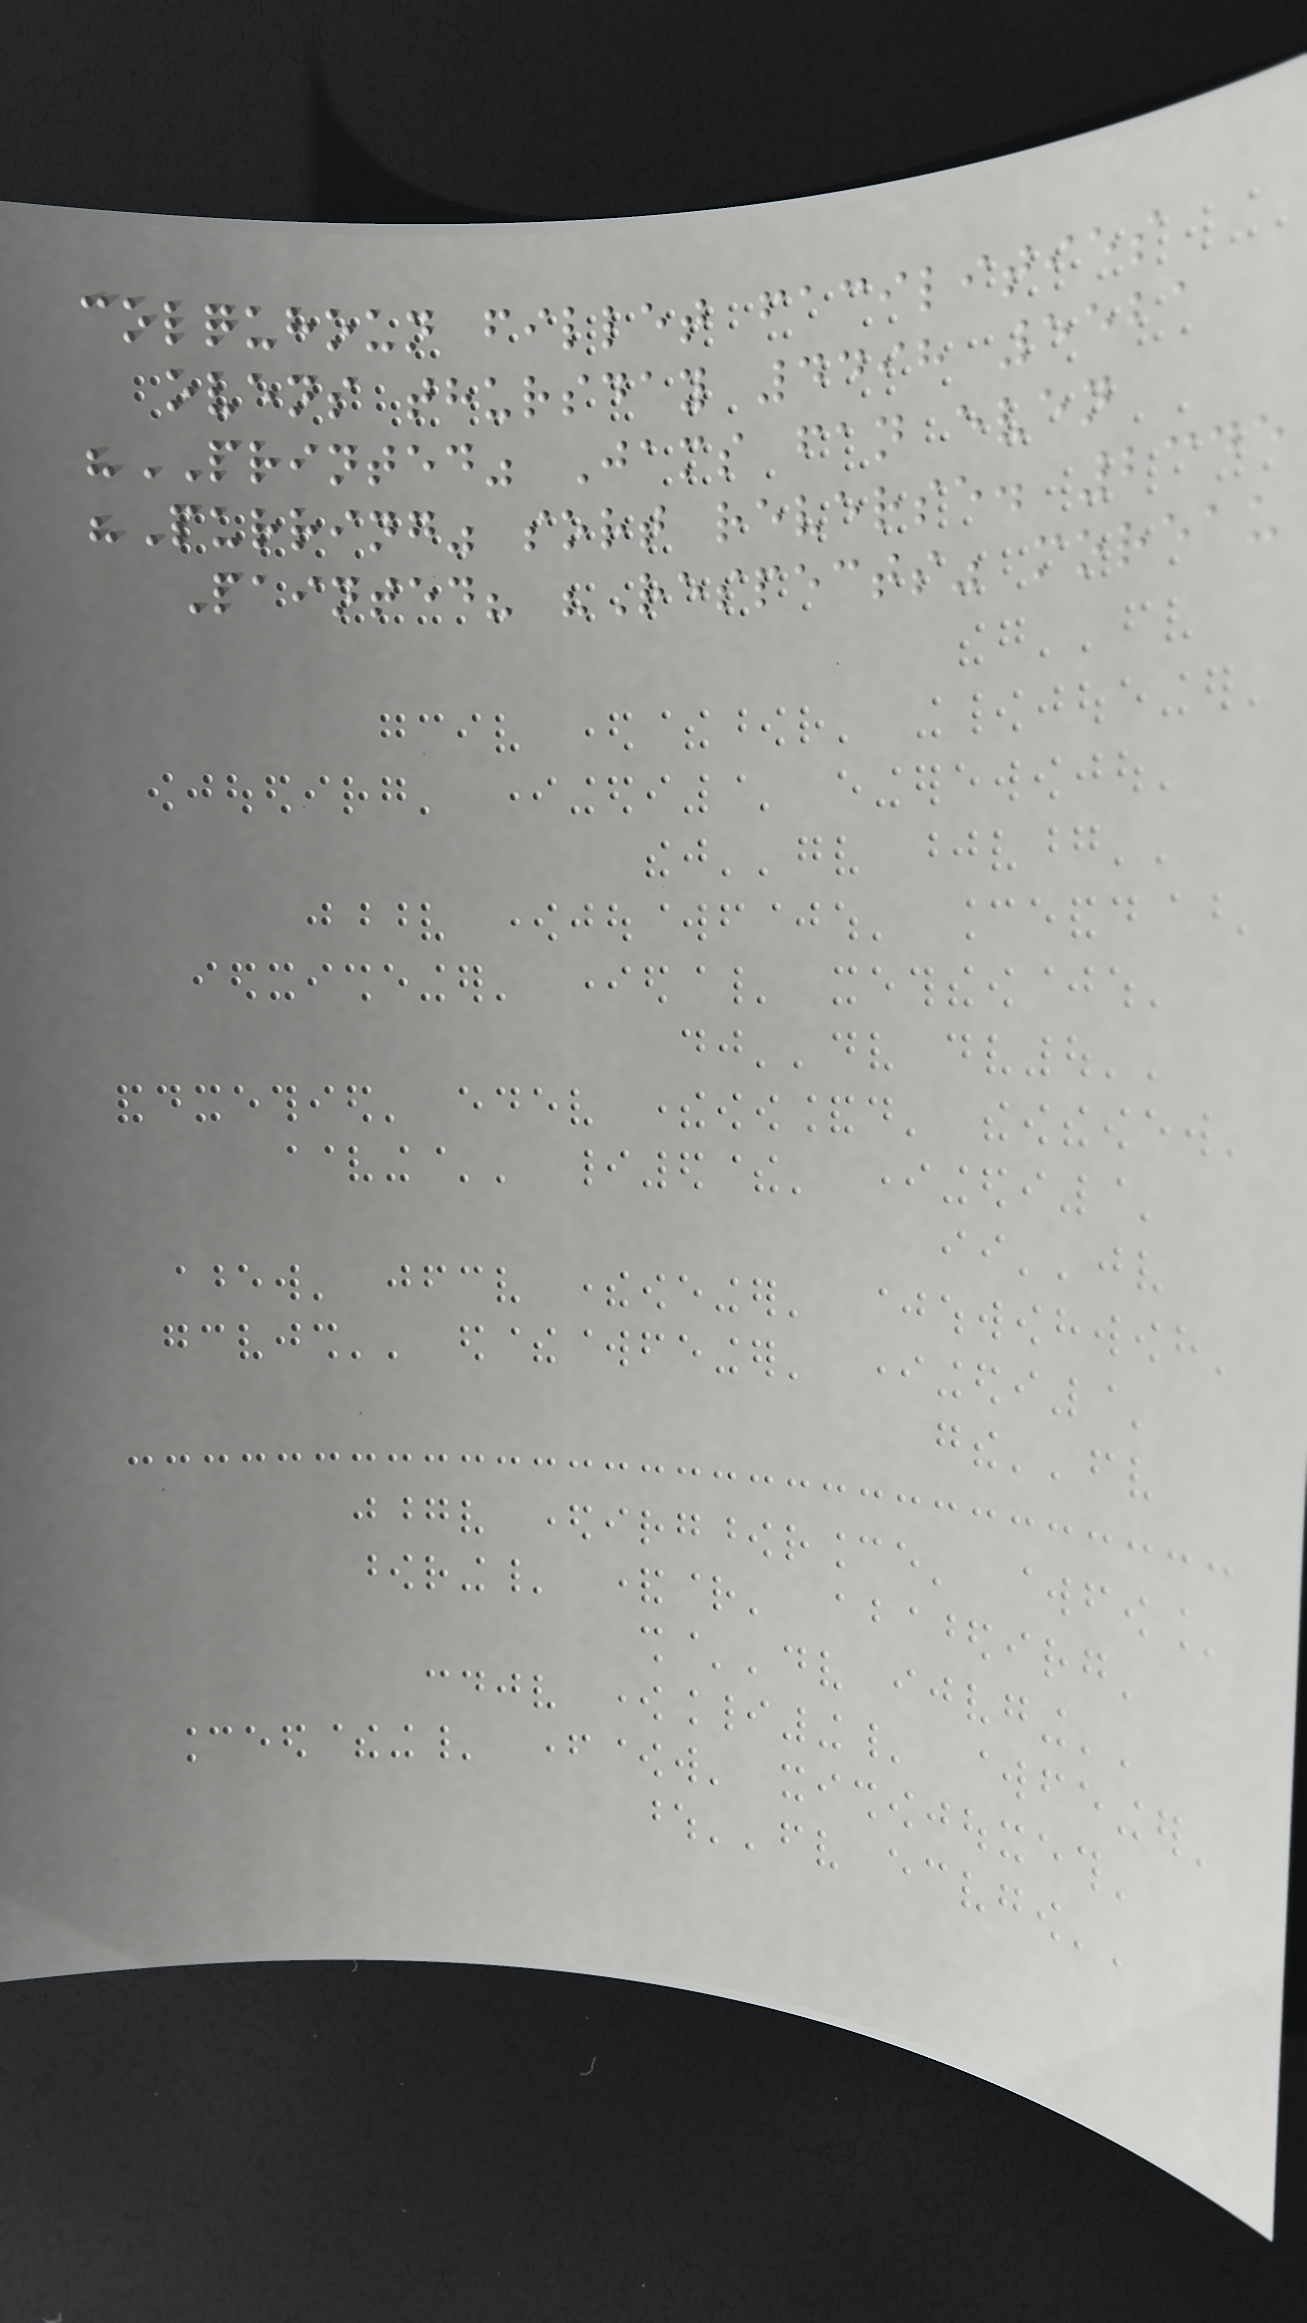colquhoun fillet facilities
ovens thursday 4498 5521
"PRINTED" Jams fan even
"Purring" sort reverse. 2345
Painted? "Respects" moreau
